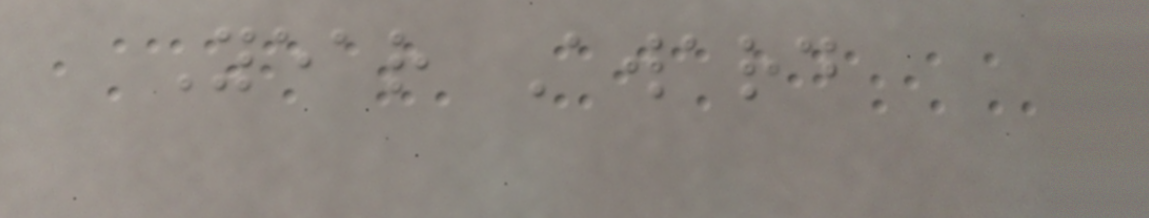Year Award
